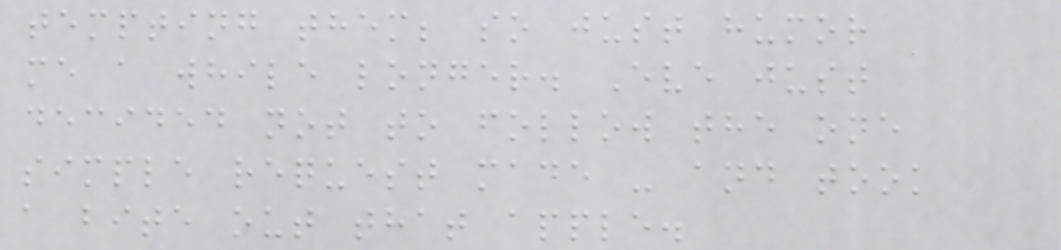tempting them; so just humor
me a while longer. Eve just
decided not to follow the one
simple request made - and took
a bite out that apple.
